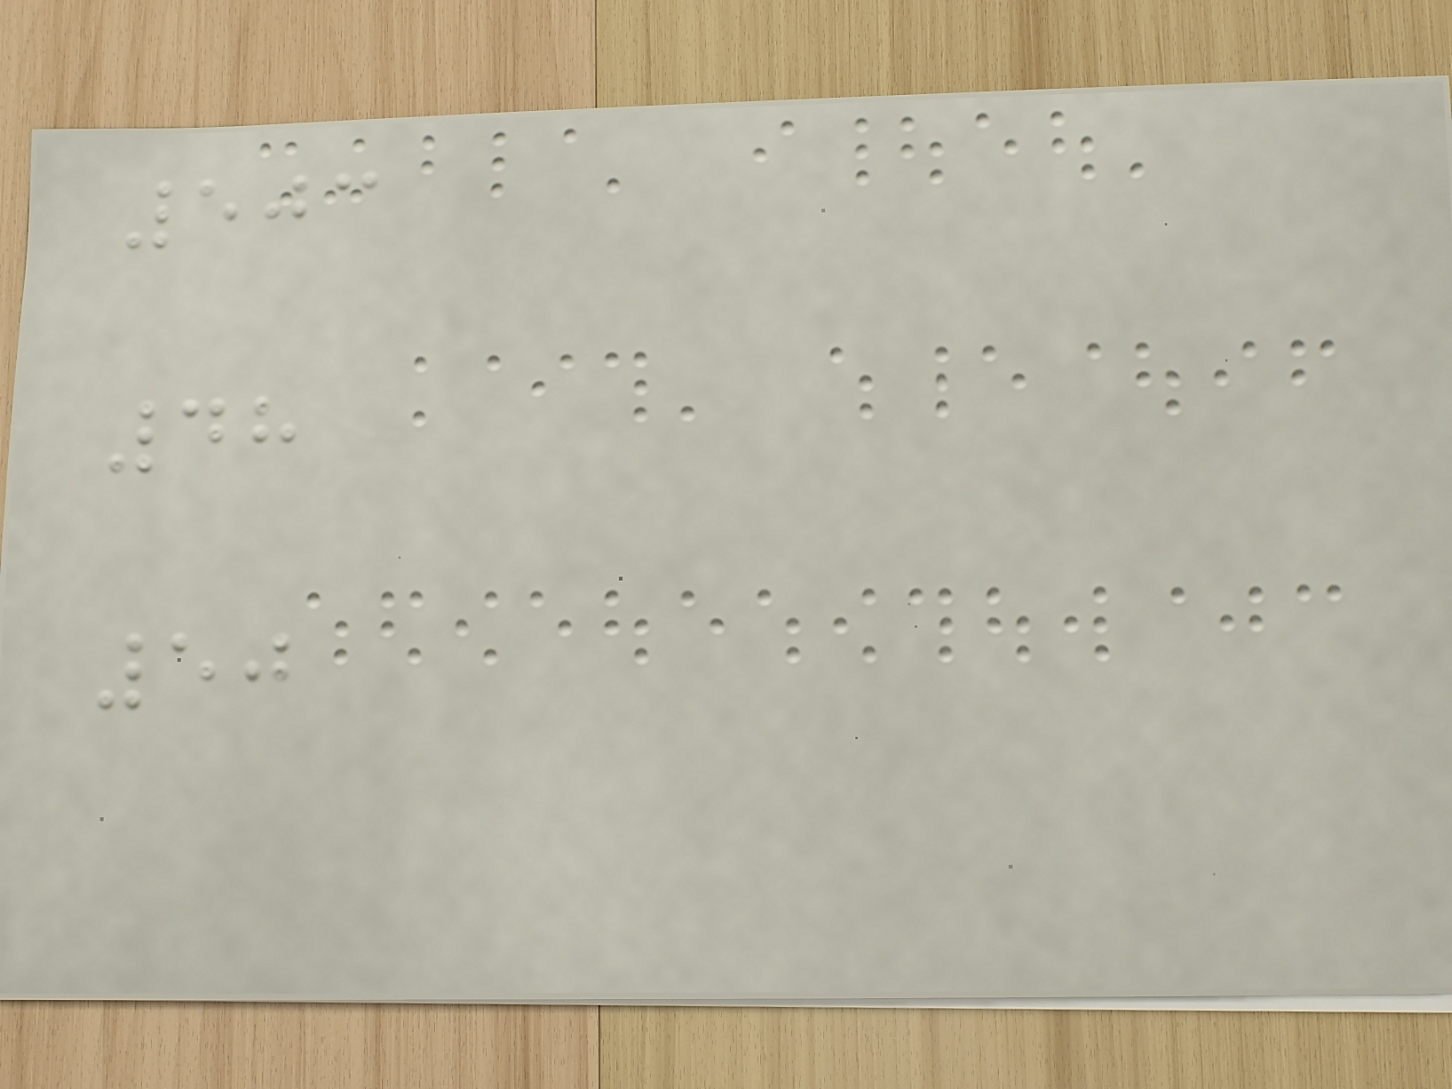503
48
50
